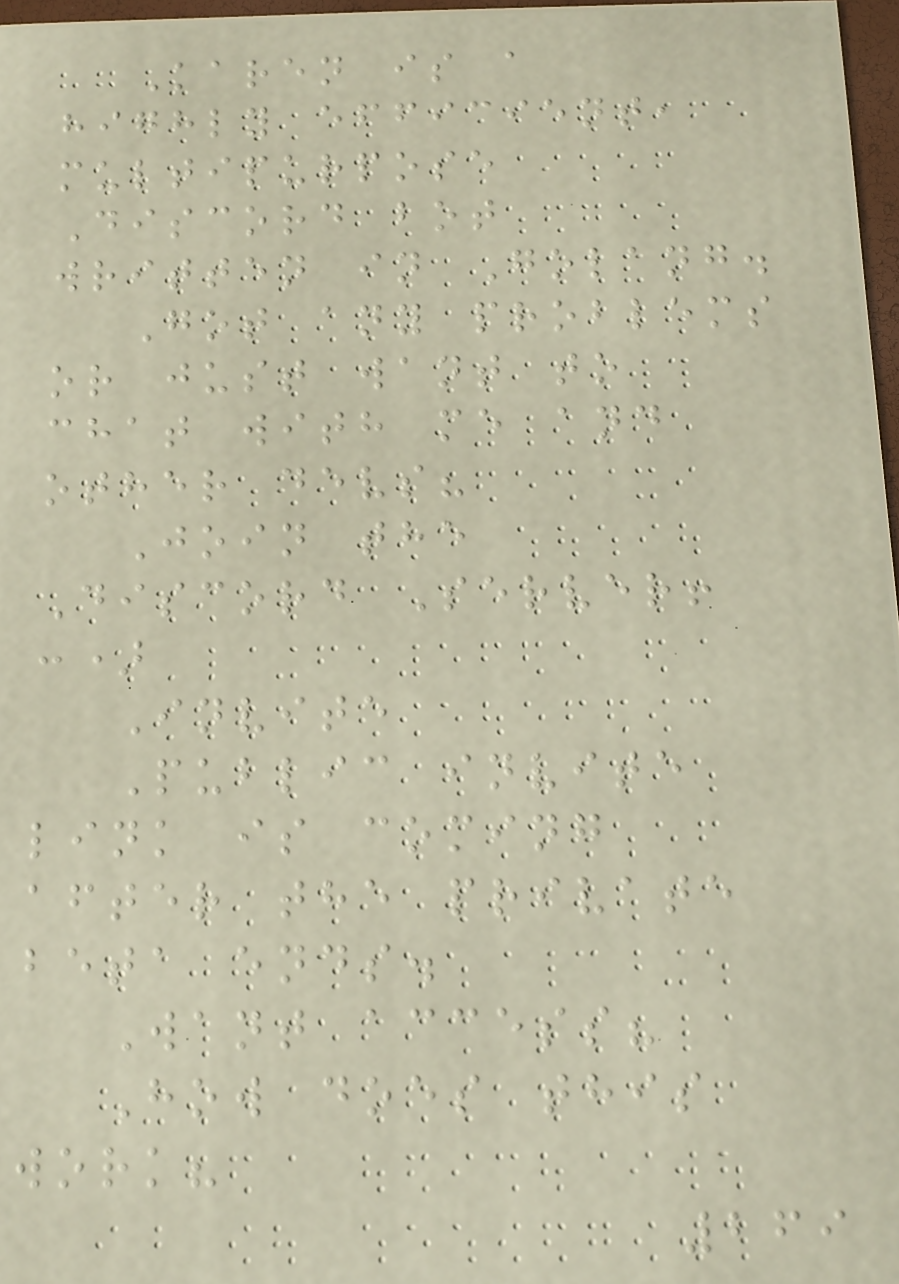Karen is a
highly efficient,
multipurpose
Discord bot
written in Golang.
Got any problems
or just want to
chat with me and
other devs?
Join the
Discord Server!
:)
Invite
Public invite
link is coming
after the private
beta ends.
Want access?
How does this
work?
269
